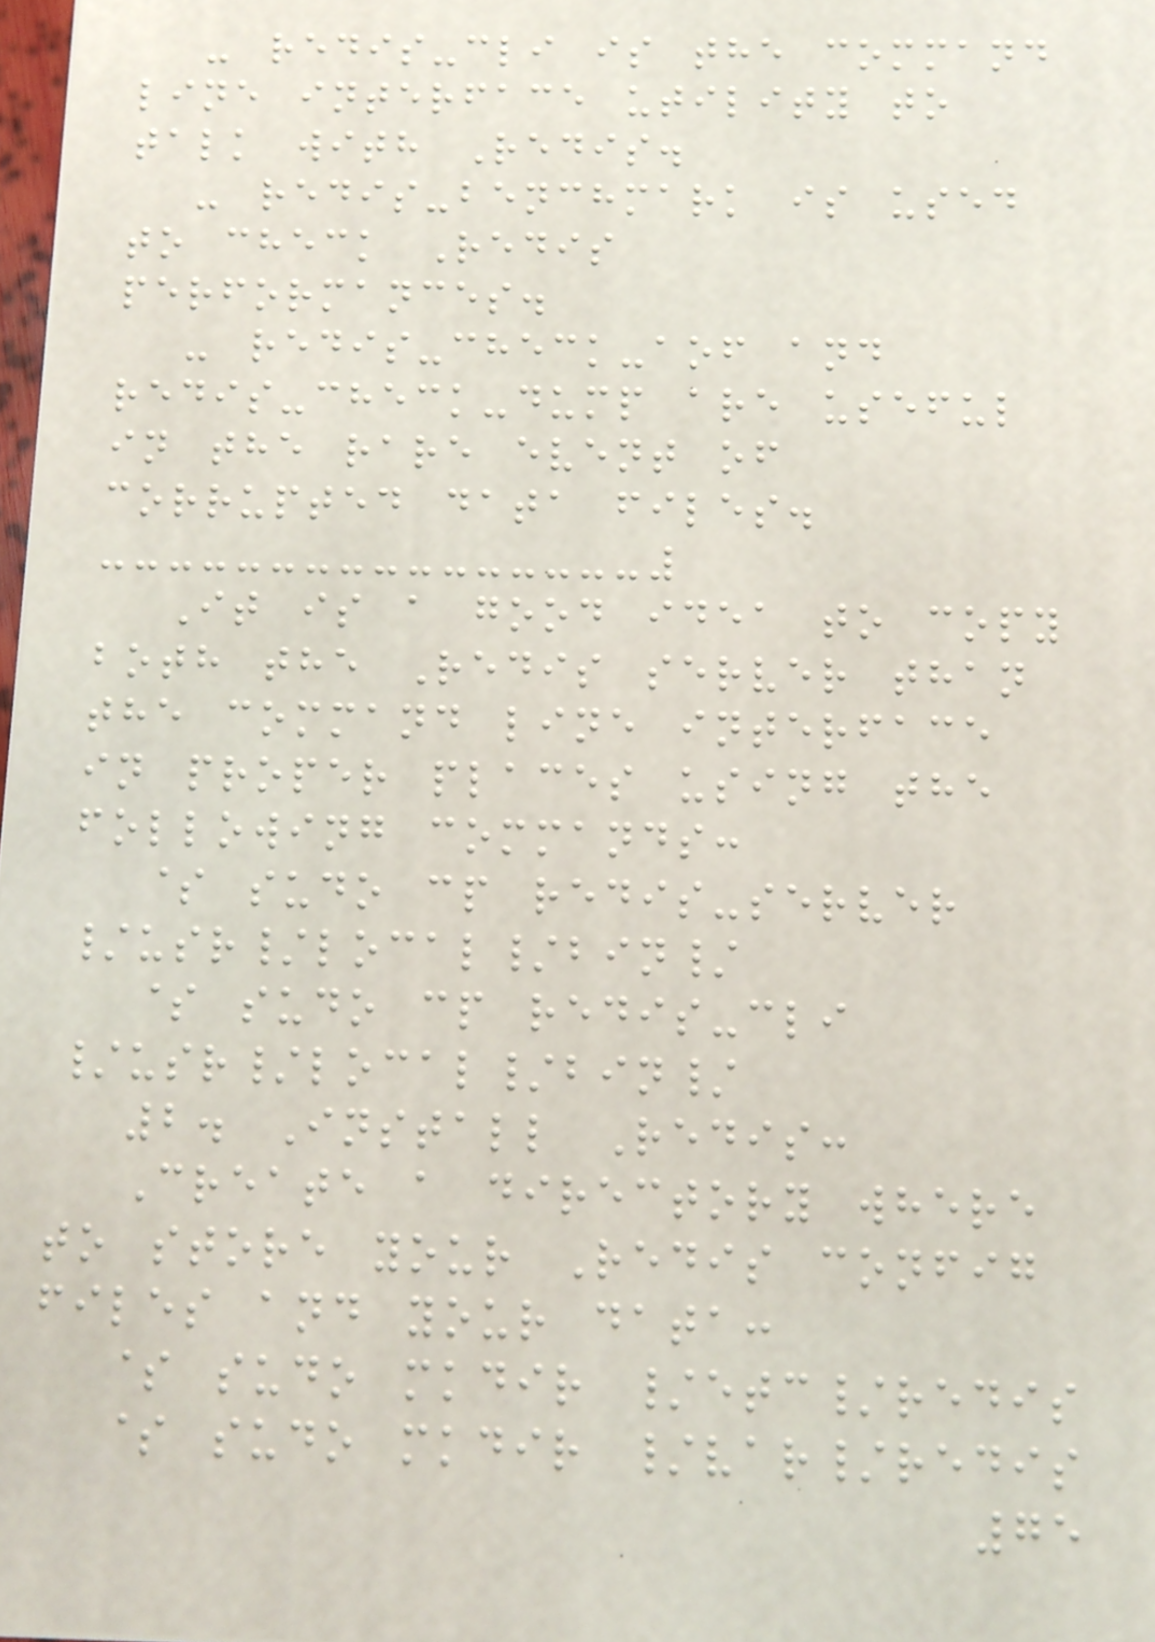- redis-cli is the command
line interface utility to
talk with Redis.
- redis-benchmark is used
to check Redis
performances.
- redis-check-aof and
redis-check-dump are useful
in the rare event of
corrupted data files.
It is a good idea to copy
both the Redis server than
the command line interface
in proper places using the
following commands:
$ sudo cp redis-server
/usr/local/bin/
$ sudo cp redis-cli
/usr/local/bin/
2. Install Redis:
Create a directory where
to store your Redis config
files and your data:
$ sudo mkdir /etc/redis
$ sudo mkdir /var/redis
75
